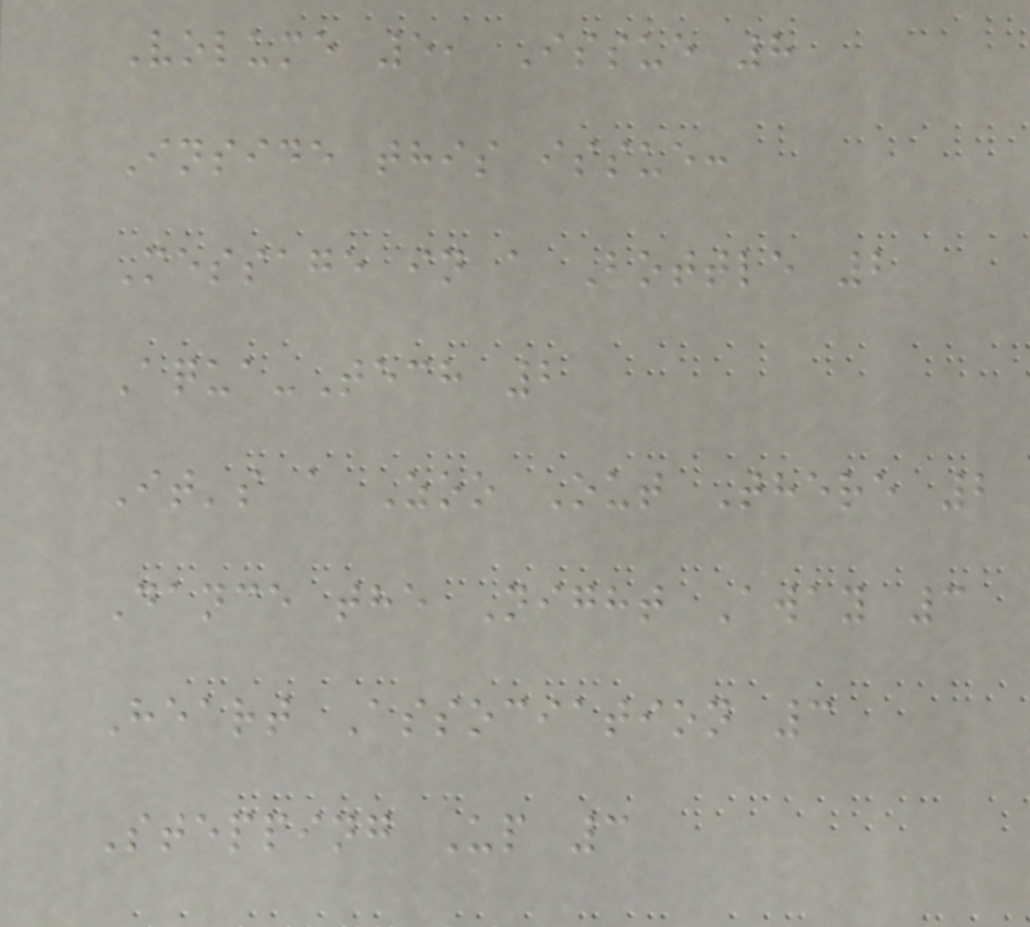Volume 5, Issue 8
Inside this issue:
Message in a Bottle 2
Aqua-Tech 2
It's a Zoo Out There 2
Dance the Night Away 3
Heart Association 3
Stepping Up 3
